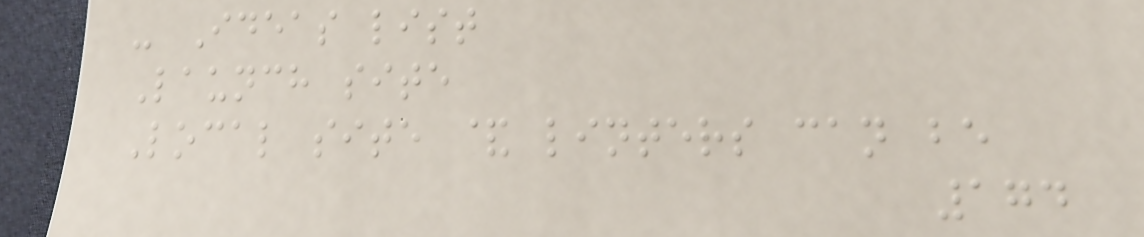- Ideas list
Launch site
Local site & linters can be
174
